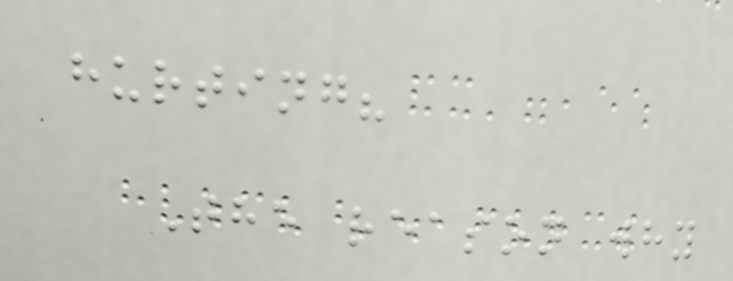hurting?
The reason why
